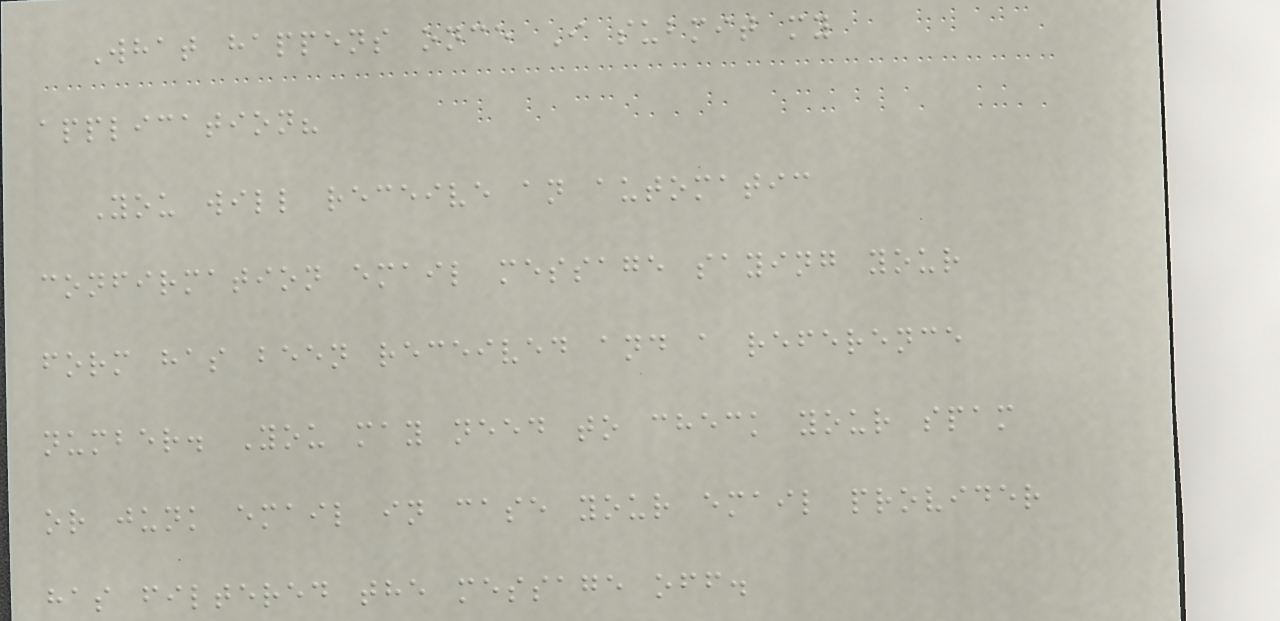What happens once I submit my
application?
You will receive an automatic
confirmation email message saying your
form has been received and a reference
number. You may need to check your spam
or junk email in case your email provider
has filtered the message off.
